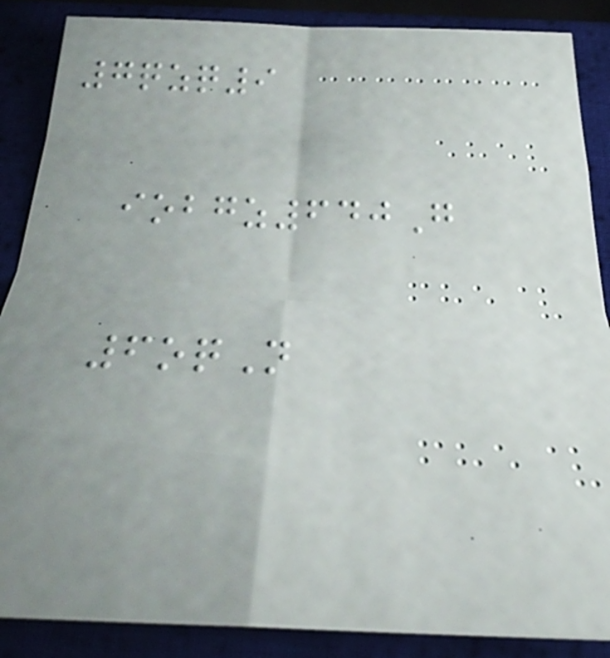7qzq9
iobgz640G
6oqN
